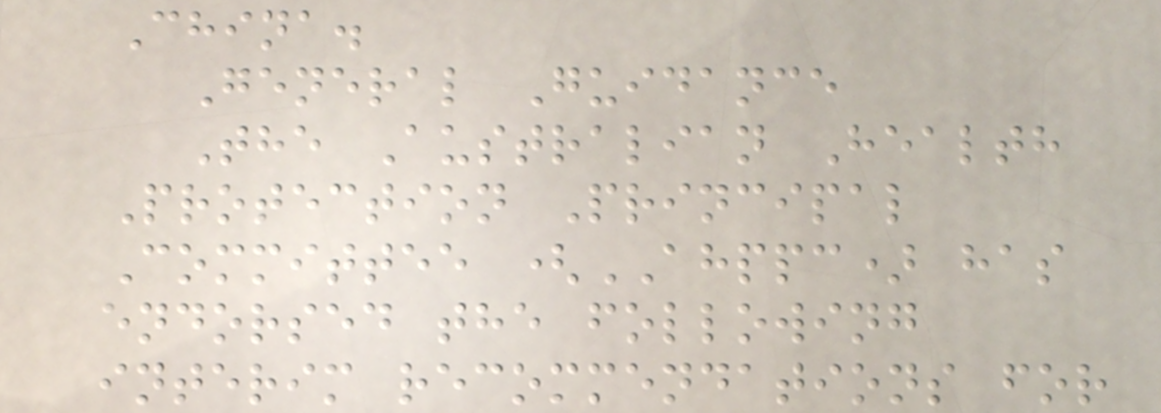China.
General Guidance
The Australian Health
Protection Principal
Committee (AHPPC) has
endorsed the following
interim recommendations for
